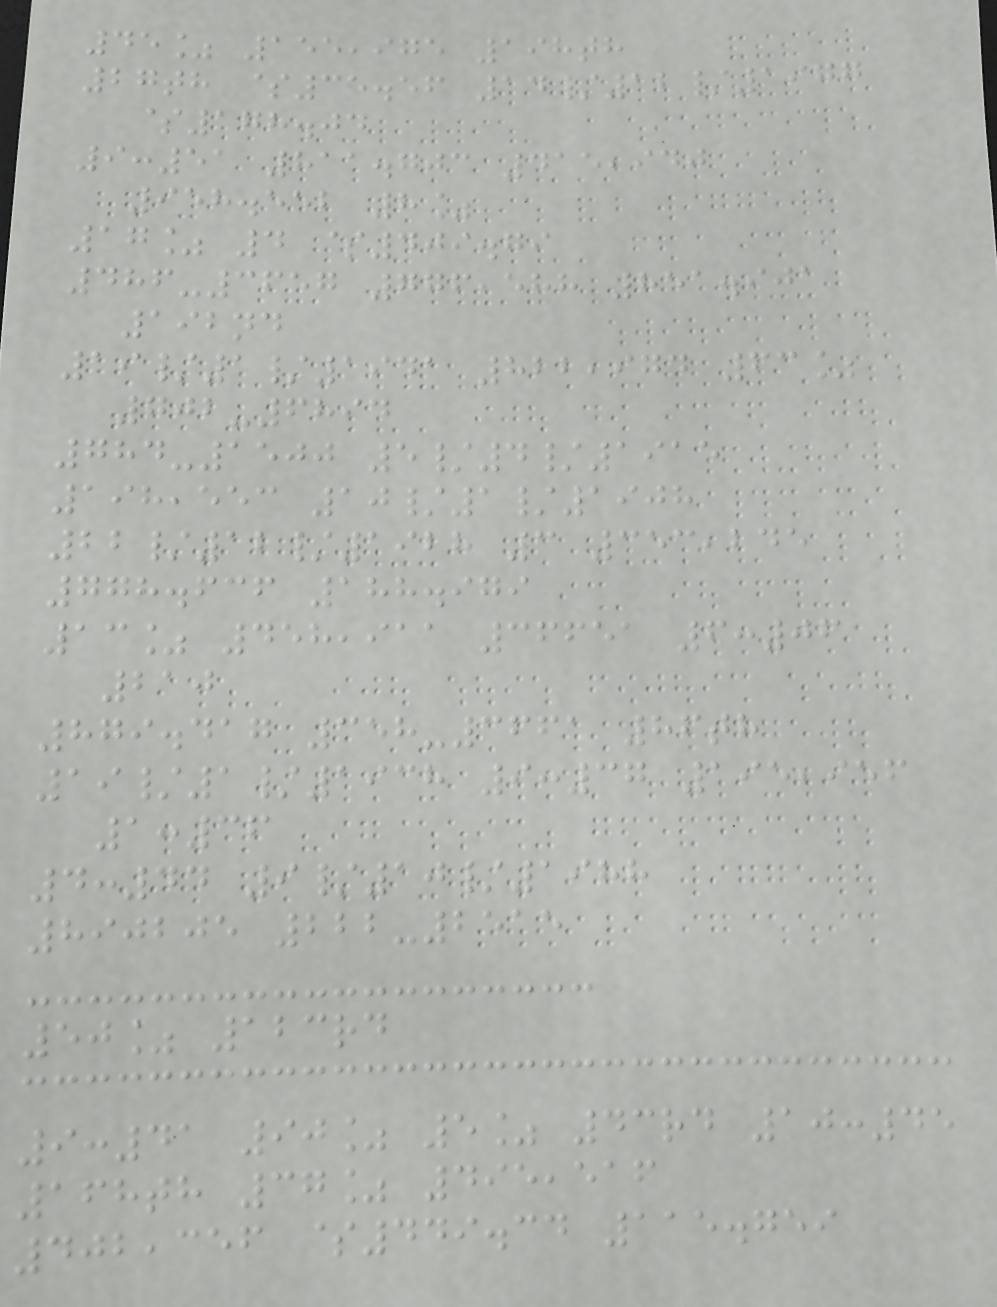45% 155,975 198th
27th $35.56 14/12/1977
$178.04
9:51 811.703 415,940
958.552 8%
17% 4 $409.79
486-3657 776,588 851.901
192nd
19/1/1941 822,974 63%
702-6894
784-1500 5/4/1915
198,553 10/1/1908
22/12/1928 3 353,245
778.636 188.979
13% 458,911 36651 6:06
210
879.417 358-3661 86th
19/1/1938 9:37 195,956
1:36
4:44 9/10/1988
890205 222-2515
50% 123rd
9:41 90% 5% 43rd 10:45
168th 37% 495,516
402,356 $449.34 115.759
